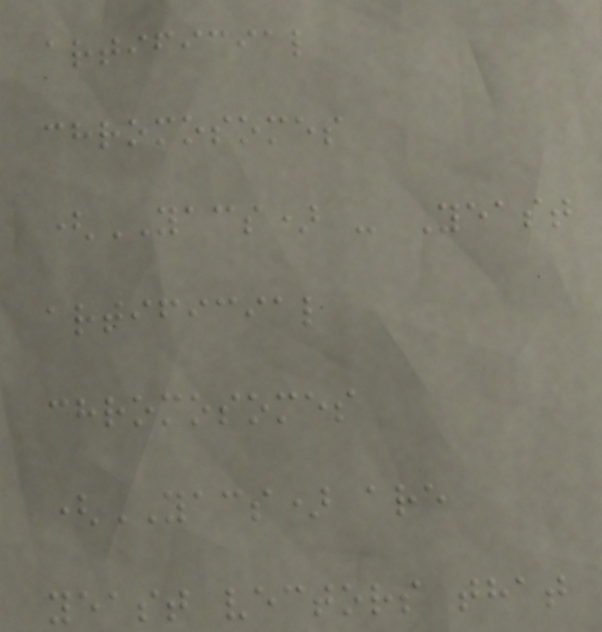artificial
chromosomes
(YACS) - Yeast
artificial
chromosomes
(YACS) are
yeast vectors that
